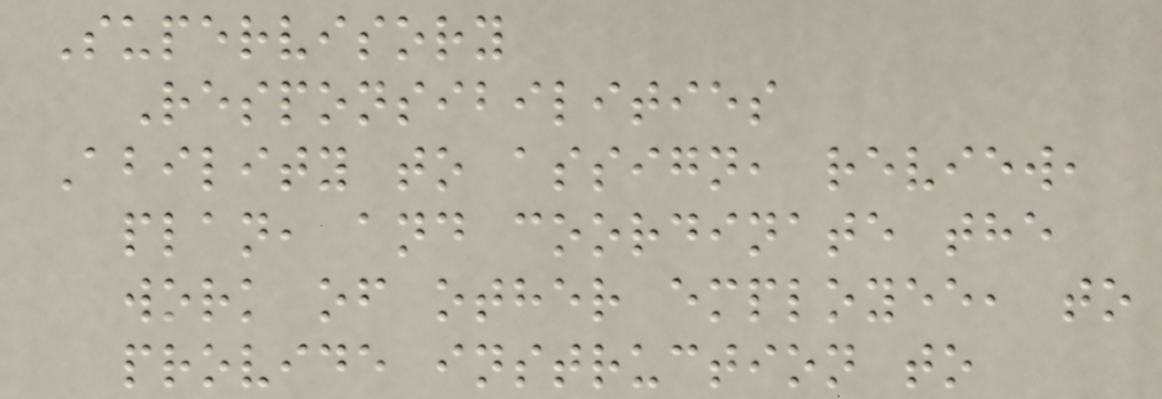Supervisory
Responsibilities
Ability to assign, review,
plan, and coordinate the
work of other employee, to
provide instruction to
